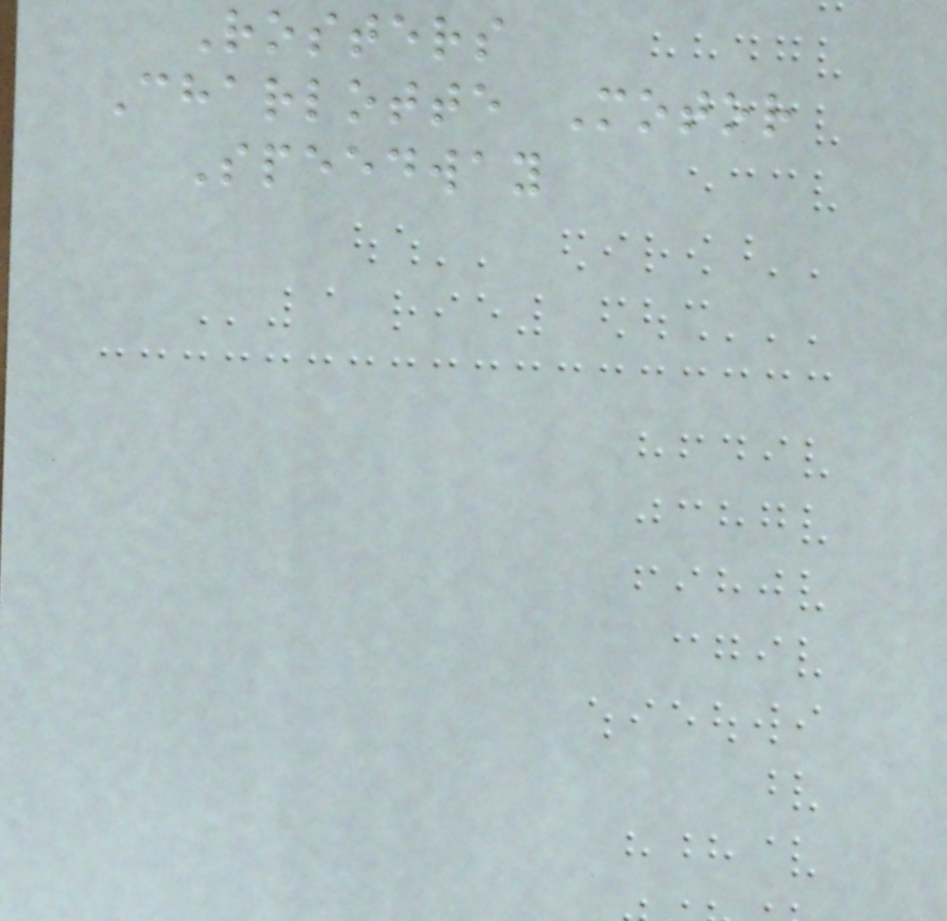Rosters
Charlotte Motor
Speedway
